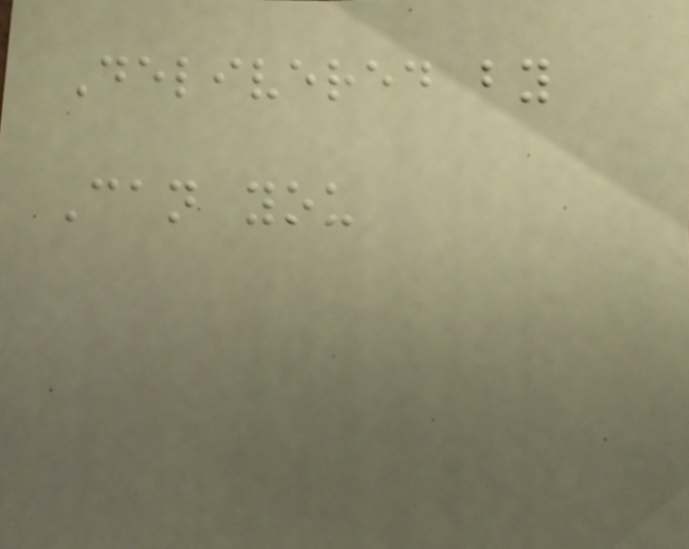Delivered by
Can you
